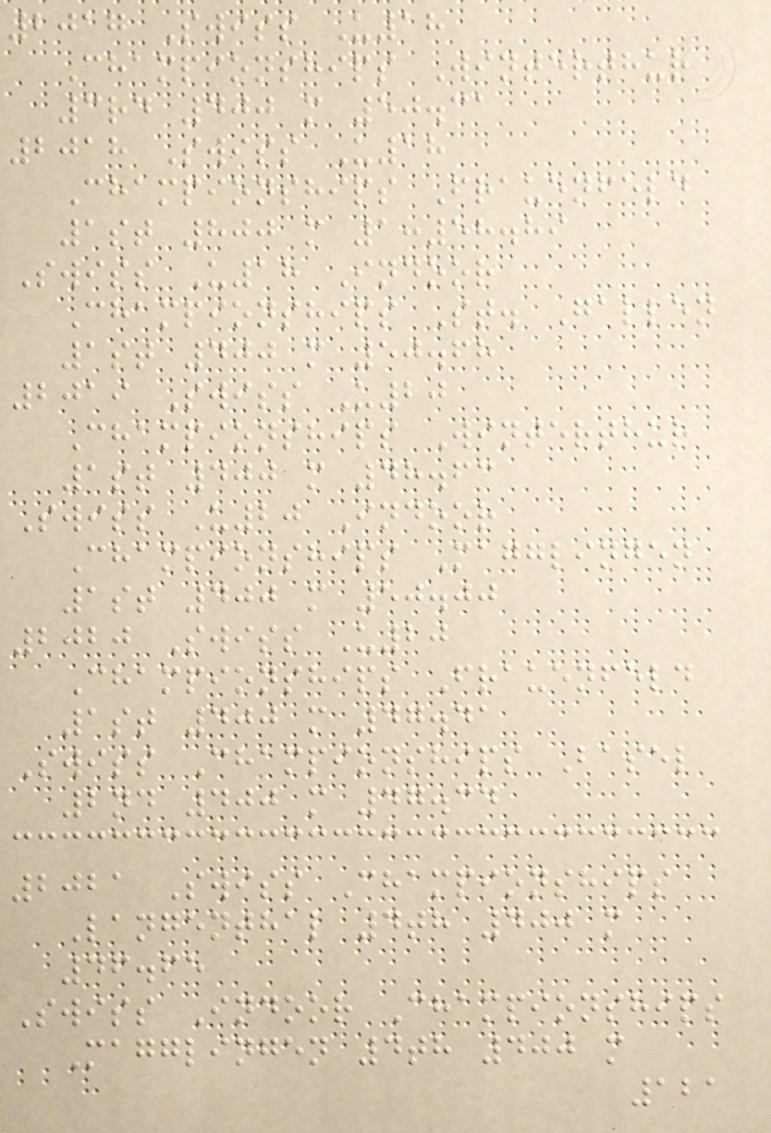2017 Swiss U18
Championships Winterthur
3rd 400 m 50.31
2018 Swiss U18
Championships Frauenfeld
1st 800 m 1:58.89
Swiss U18 Indoor
Championships St. Gallen
1st 400 m 50.68
2019 Swiss U20
Championships Winterthur
1st 400 m 48.63
Swiss U20 Indoor
Championships Magglingen
1st 400 m 50.00
2020 Swiss U20
Championships Frauenfeld
1st 400 m 47.41
Swiss Championships Basel
2nd 400 m 47.34
2021 Swiss Championships
Langenthal 4th 400 m
46.65
Swiss Indoor Championships
Magglingen 4th 400 m
121
